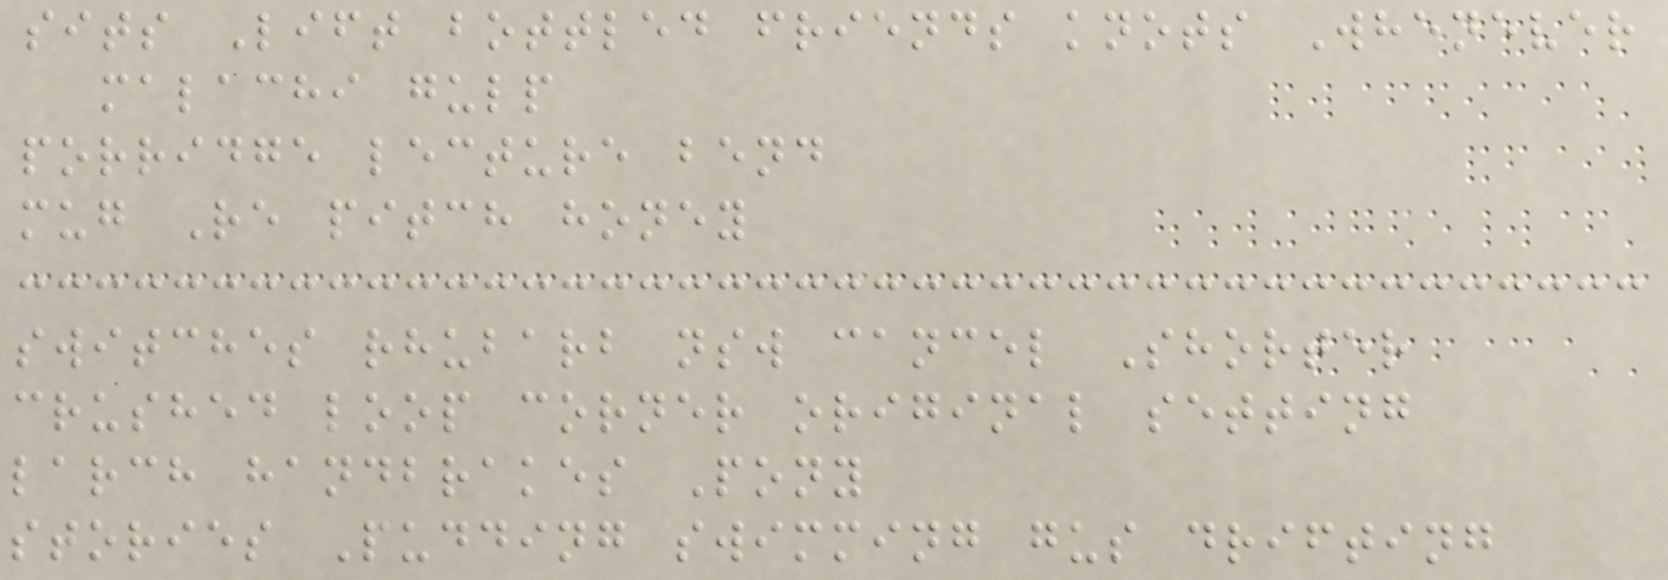sits Lift bottled friends knots Whenever
malachi gulp
porridge lecture bend
mug Re pitch honey
switches rhubarb nsw cancel Shorter
crushed loop corner original setting
larch handbrakes Pony
stories Pudding swimming gus drifting
